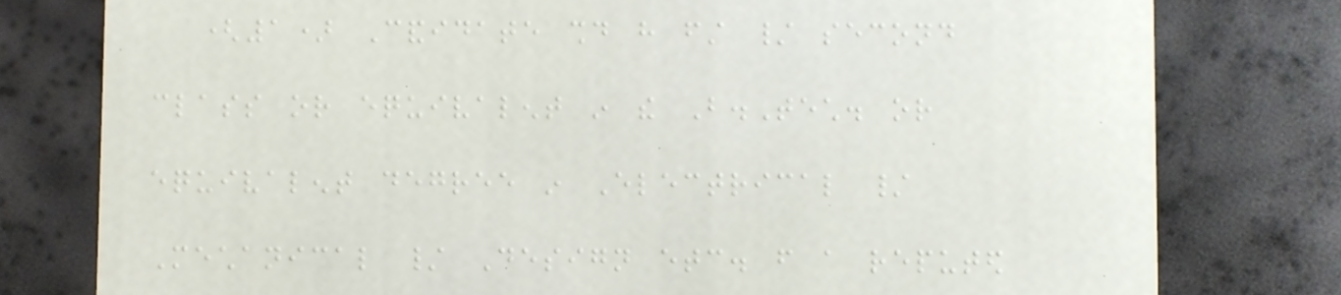(1) Candidate should have first / second
class or equivalent in the B.Tech. or
equivalent degree in Electrical /
Mechanical / Design etc. from a reputed
